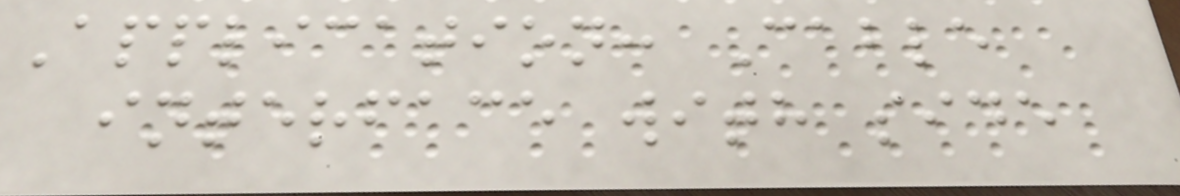Application: Cable
interface with side
